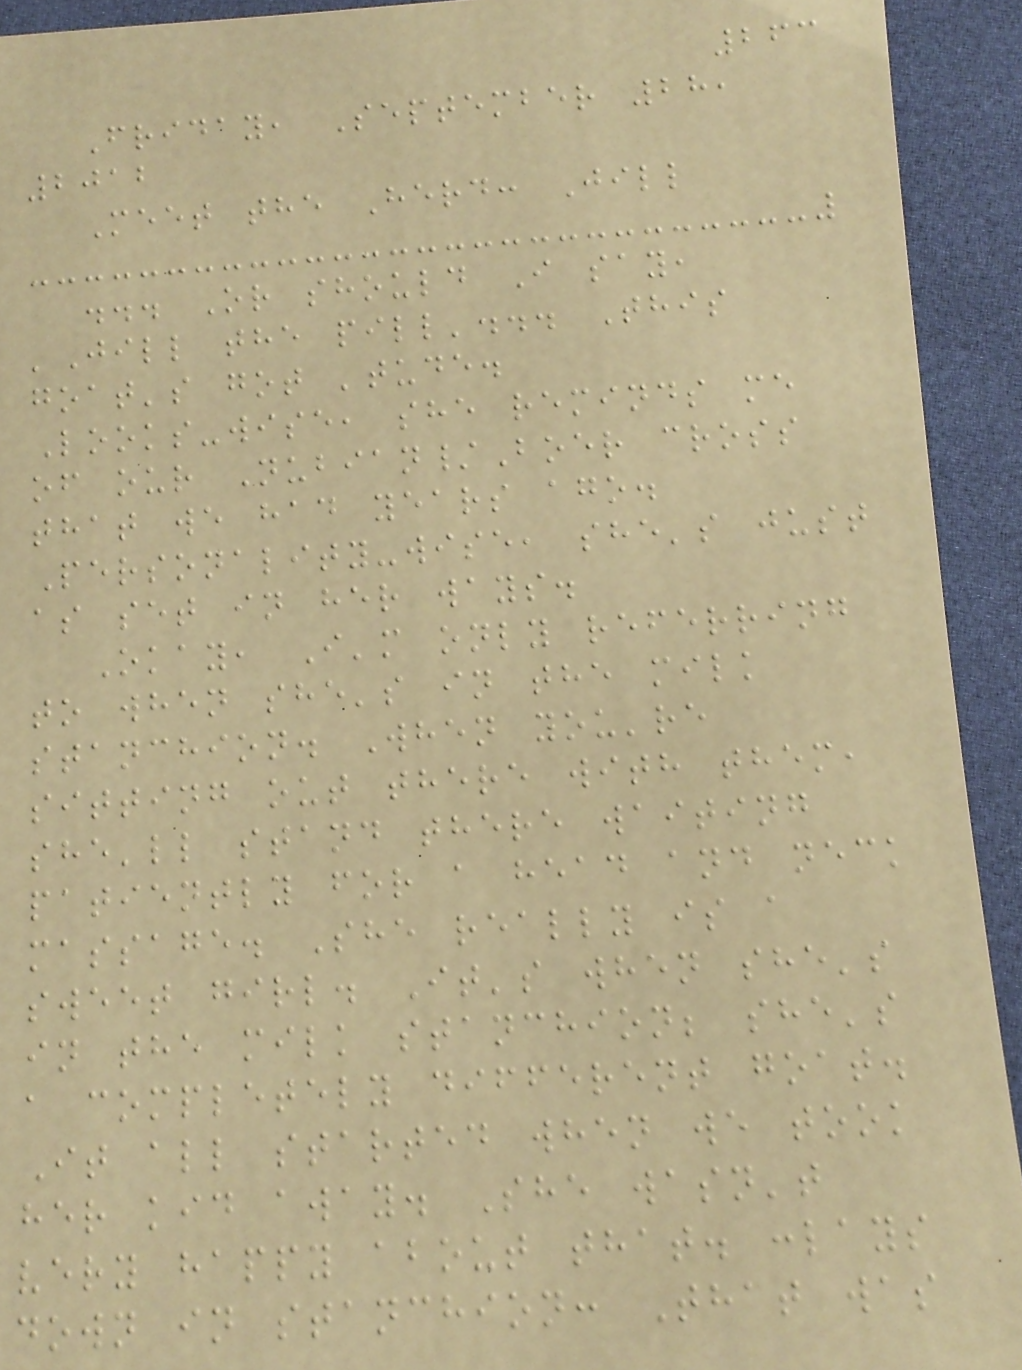263
Friday, September 28,
2012
Meet the Herd: Jill
... Or should I say,
'Jill the pill'... This
goat's got 'tude.
Looks-wise, she reminds me
of our Nubian/Boer cross
that we had years ago.
Personality-wise, she's just
as set in her ways.
Okay, I'm only referring
to when she's in the milk
stanchion. When you're
sitting out there with them,
she'll stand there waiting
patiently for a head and neck
massage. She really is a
sweet girl. It's when she's
in the milk stanchion; she's
a completely different goat.
It all started when we took
her kid away. She wasn't
very happy about that. :lays
down in stanchion: That was
